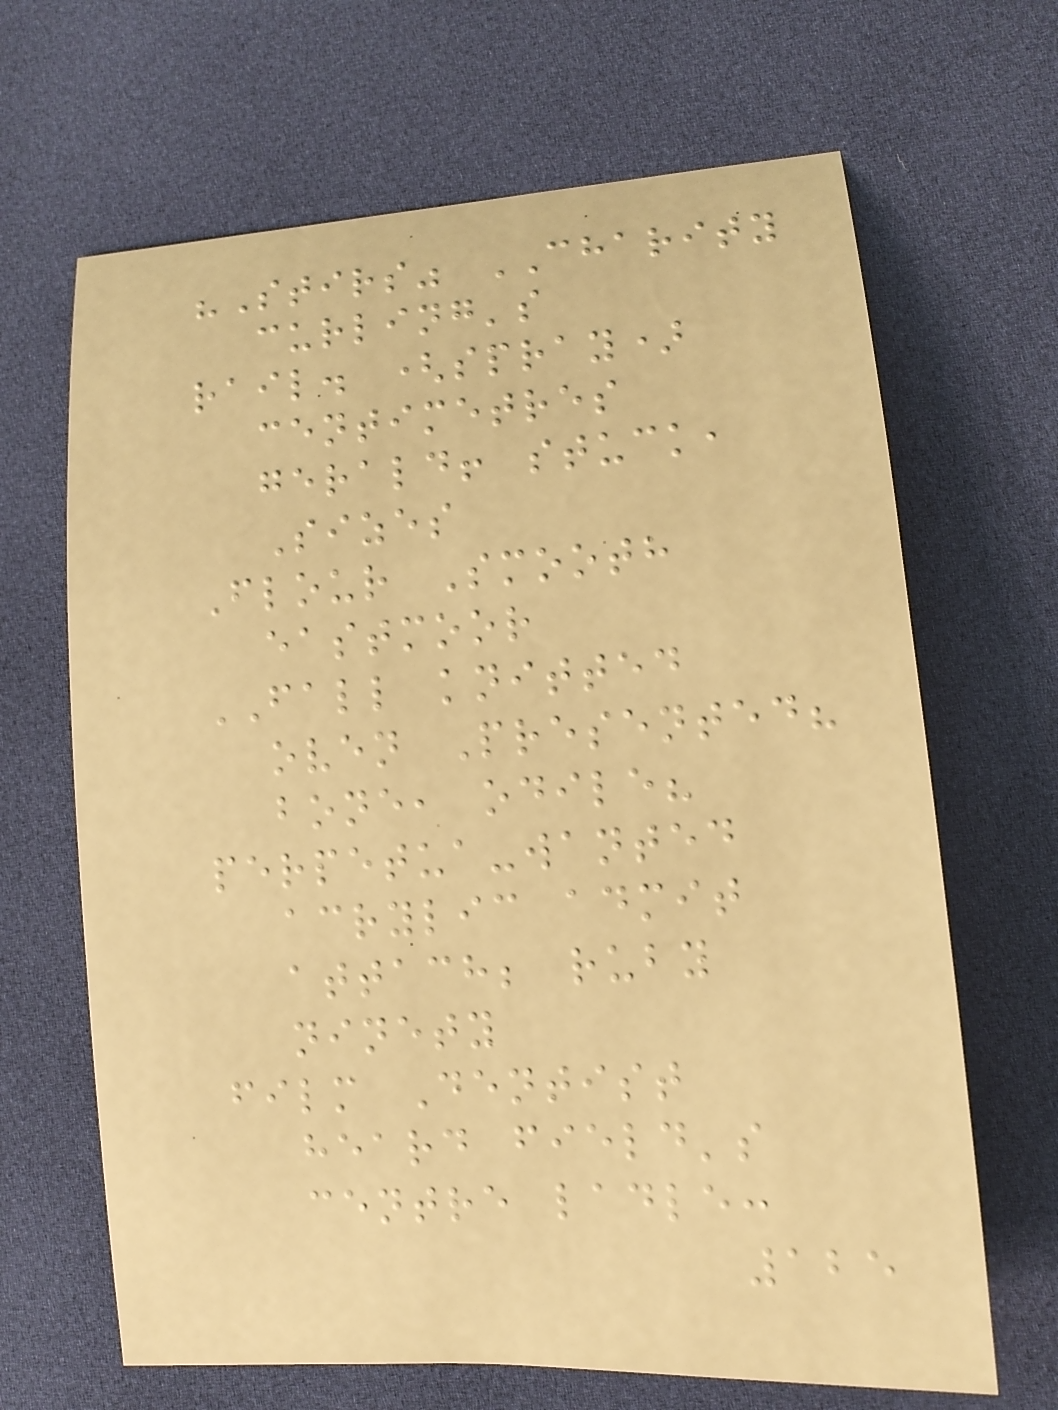"Stirs" CHARITY
curling's
rail. (spray)
centimetres
gerald! stuck,
Sizes
Flour Smooth
eastmoor
FALL knitted
oven Presented?
bone, odile?
perpetua-wanted
acrylic admit
attach; ruby
ninety
film Dentist
heard field's
centre ladle:
125
